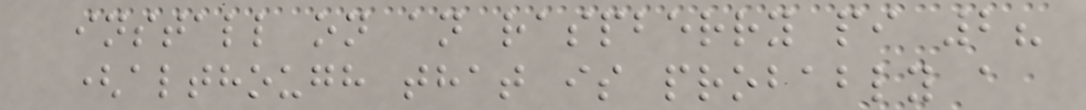install on an raspberry pi 2?
(although that is probably a
